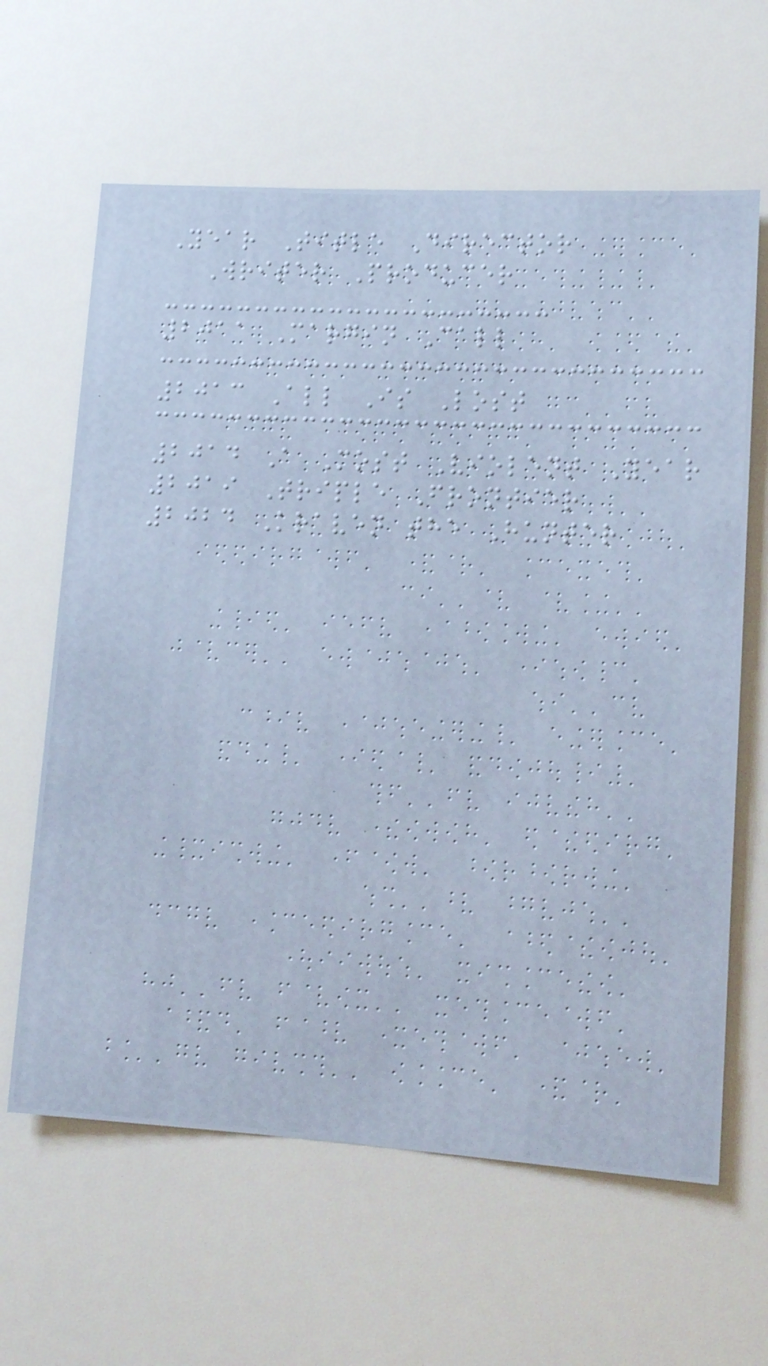Year Title Director
Writer Producer
2011 Margin Call
2013 All Is Lost
2014 A Most Violent Year
2019 Triple Frontier
2024 Kraven the Hunter
